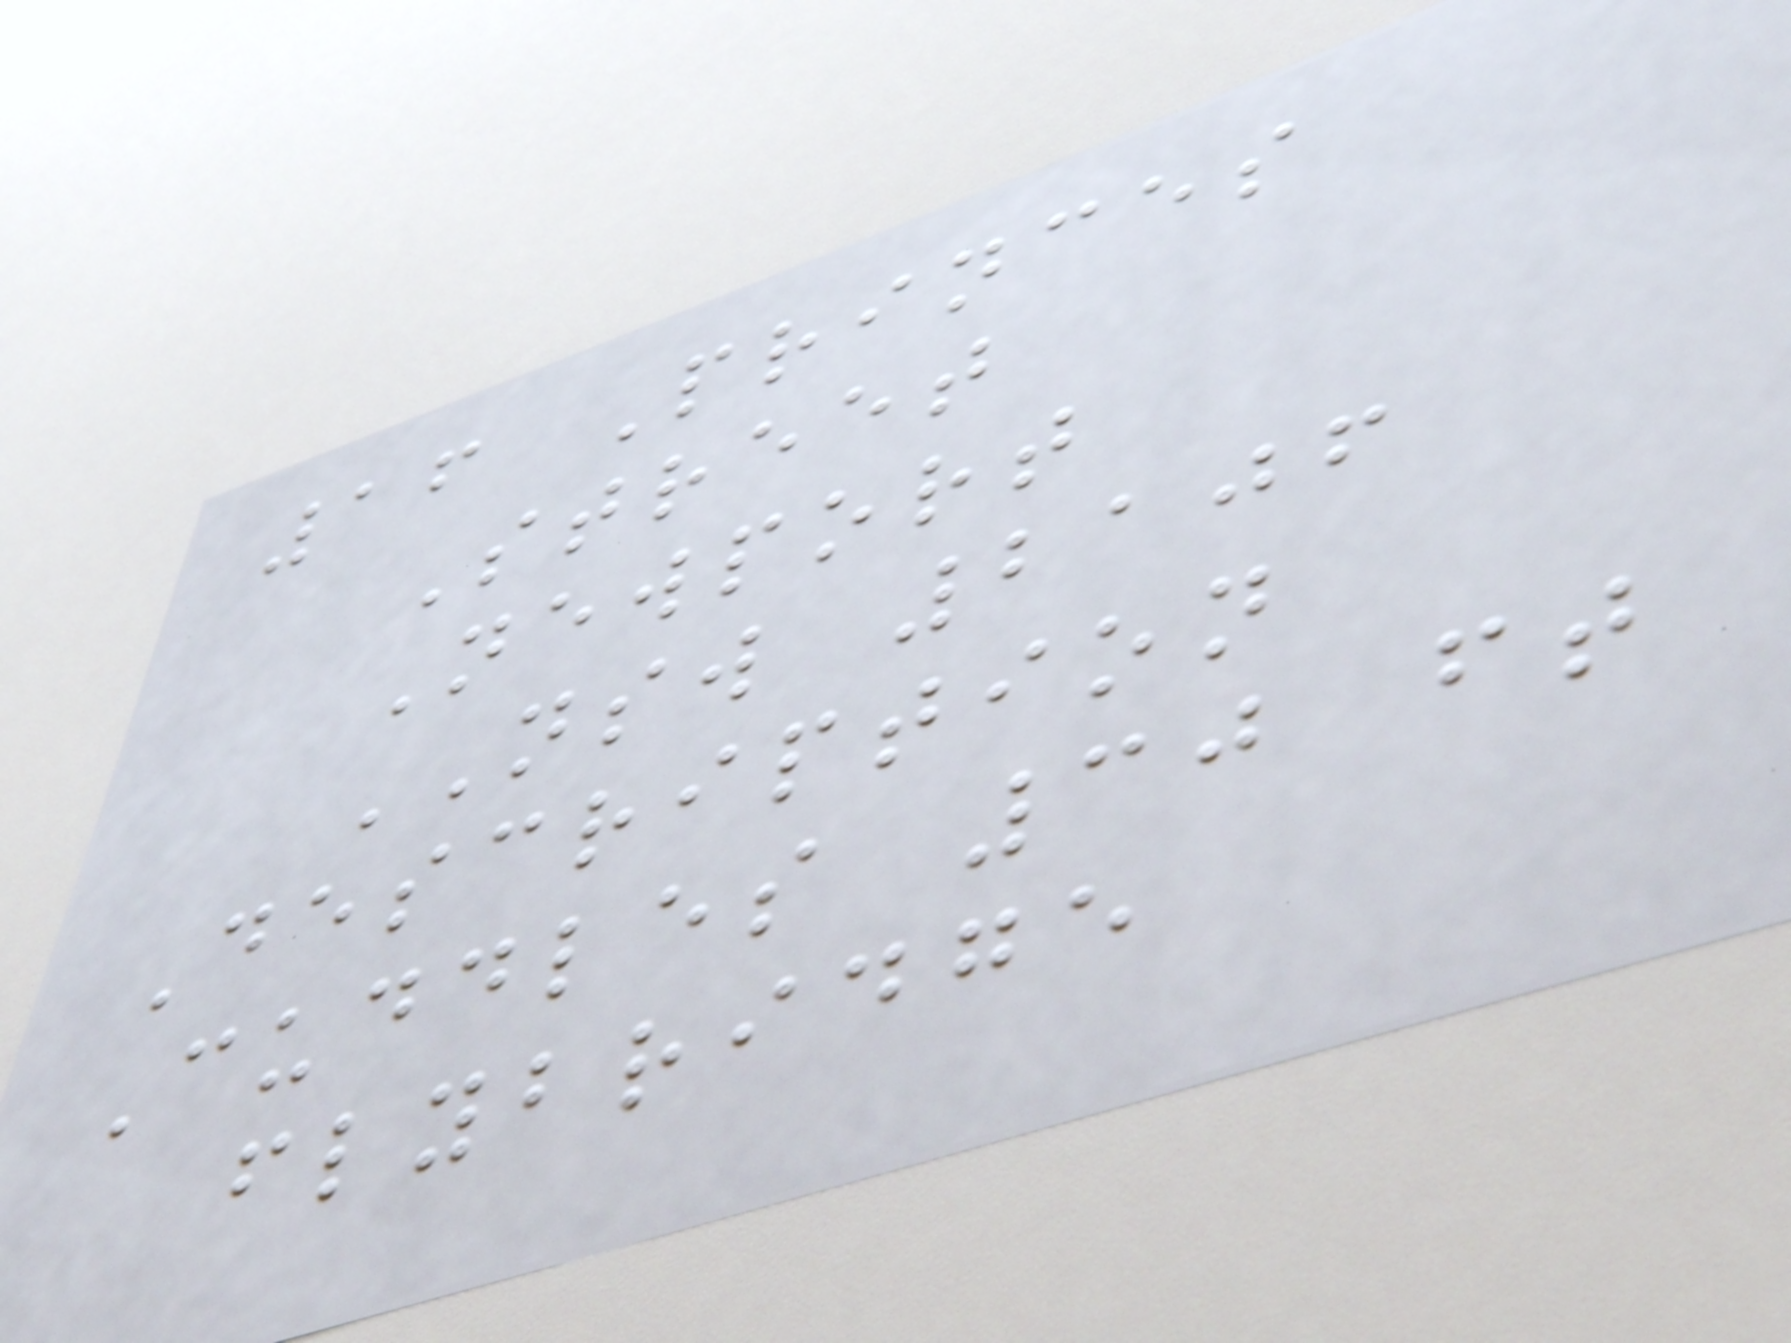16 Princes
Street
Newport
NSW 2106
Description
Cuddles 30 ft
flybridge
